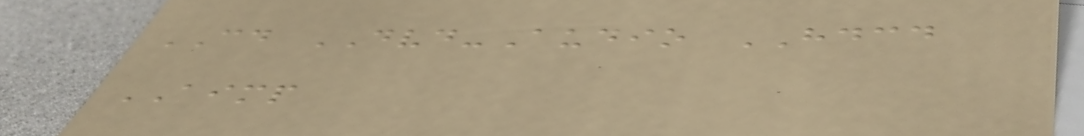CD DVD-Audio HDCD
AIMP
